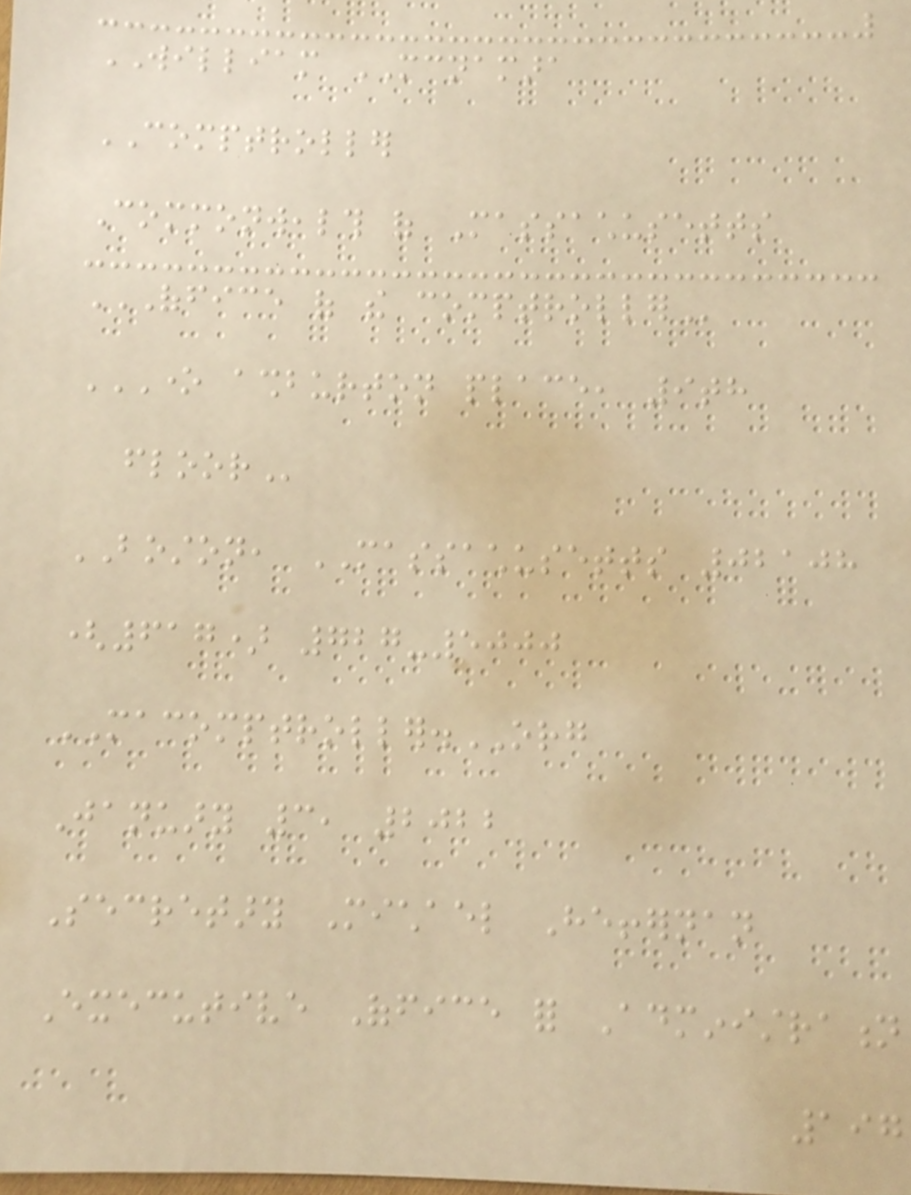WILLIAM MCNAMARA
COMPTROLLER
Commonwealth of Massachusetts
OFFICE OF THE COMPTROLLER
ONE ASHBURTON PLACE, 9TH
FLOOR
BOSTON, MASSACHUSETTS 02108
(617) 727-5000
MACOMPTROLLER.ORG
January 3, 2022
Secretary Michael Heffernan
Executive Office for Administration
197
